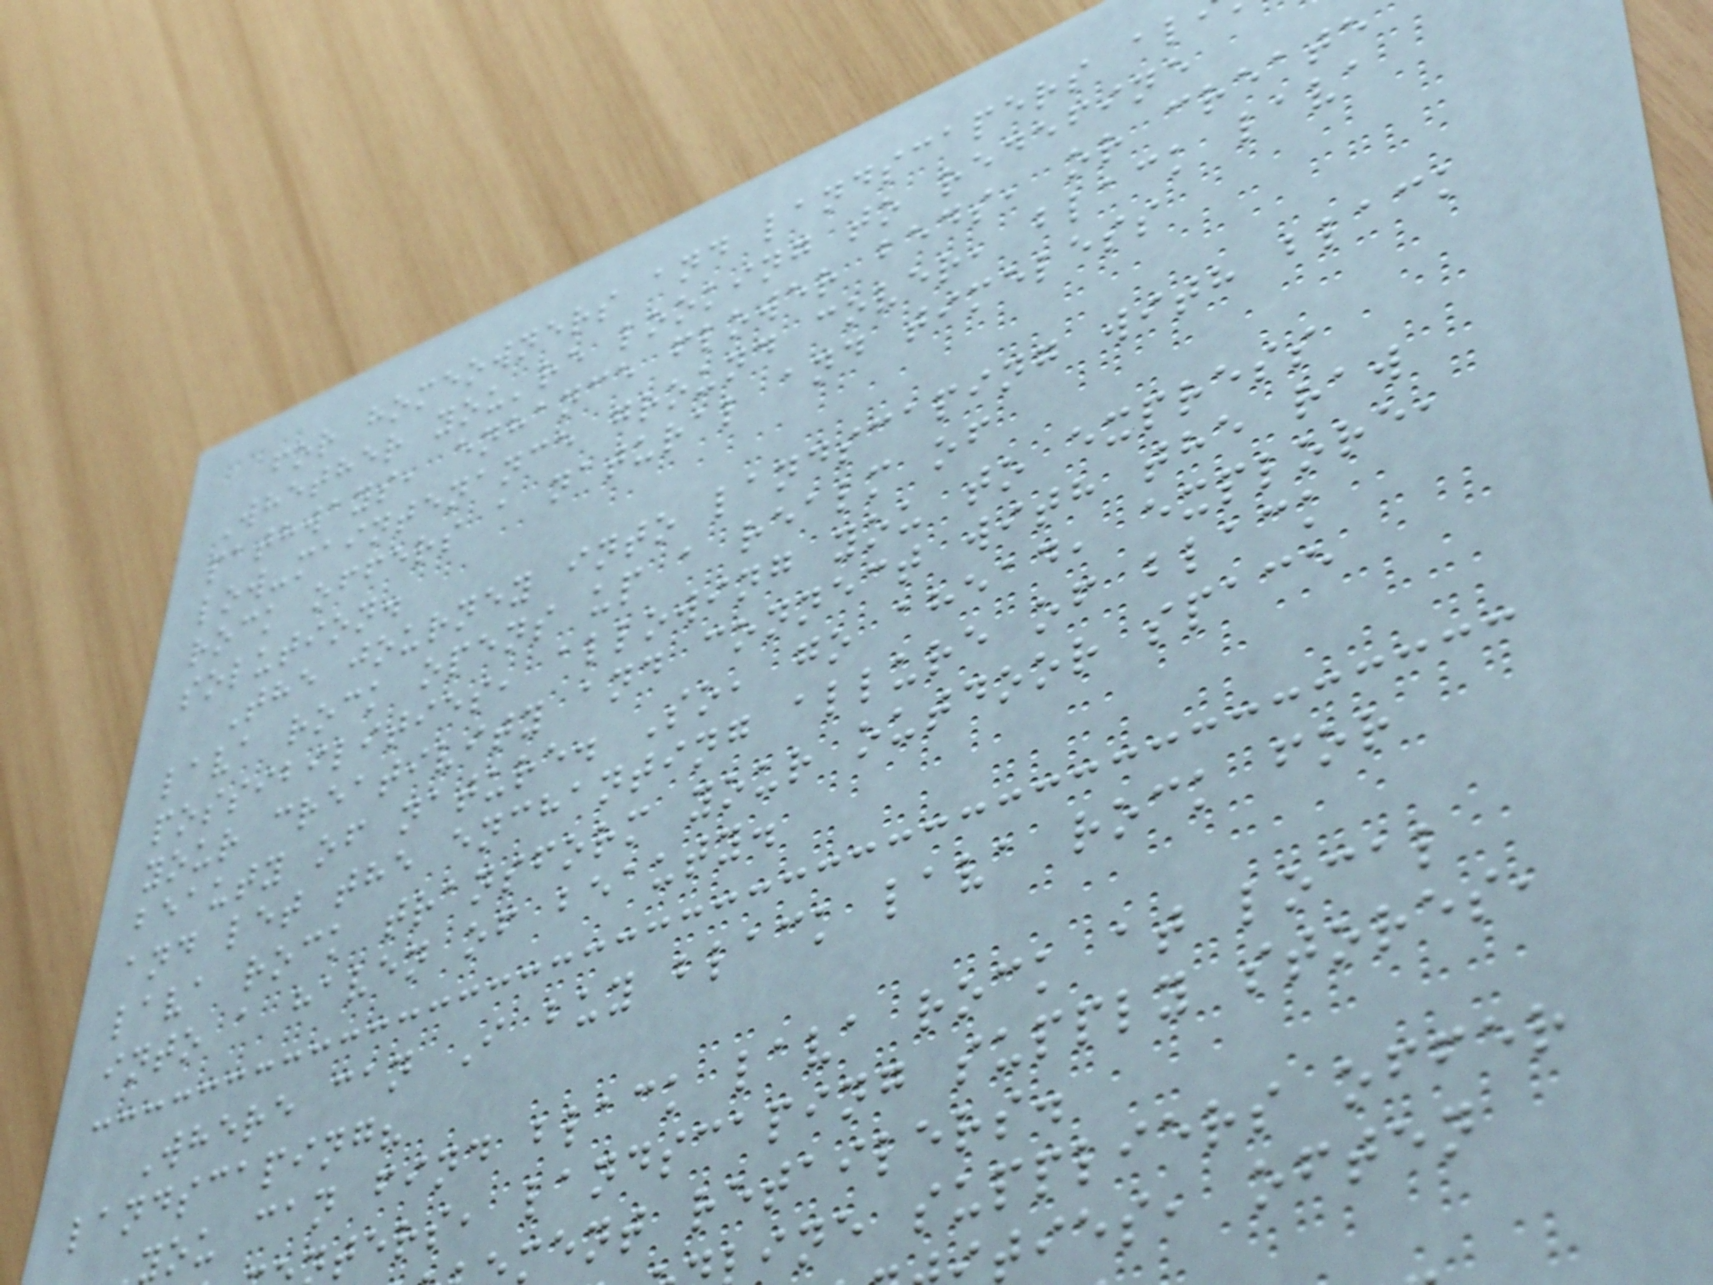for homeowners and landscapers al
Whether you're looking to redefine
pathways, enhance flower beds, or create
low-maintenance ground cover, black lava
rock offers a natural and timeless
solution.
The journey into landscaping with black
lava rock opens up a realm of
possibilities, allowing you to express
your creativity and connect with the raw
beauty of nature. So, go ahead, explore,
and let the enchanting allure of black
lava rock transform your outdoor space
into a haven of beauty.
Where can I buy black lava rock for
landscaping?
you can find black lava rock at local
ters, landscaping supply stores,
ment retailers.
ine suppliers offer
ties, often
